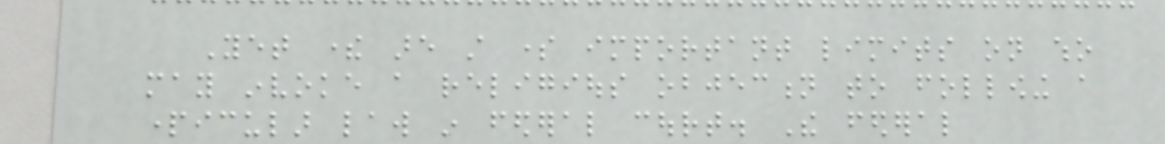Yet there are still some important limits on who
may invoke a religious objection to following a
particular law in federal court. The federal
